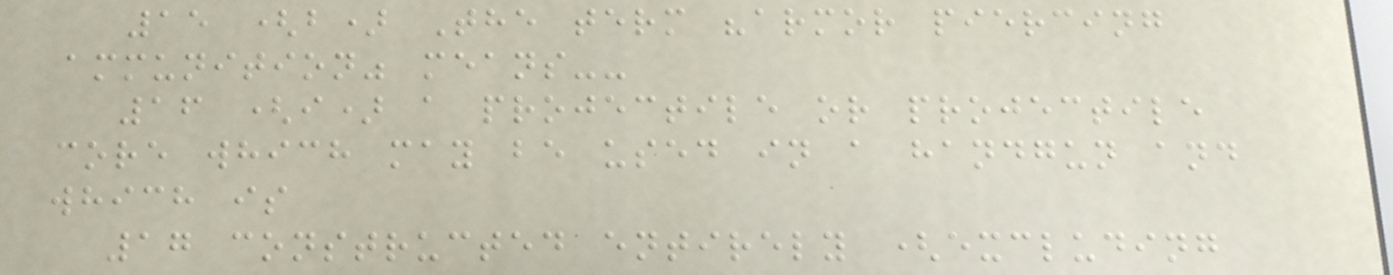15 (b) The term "armor piercing
ammunition" means--
16 (i) a projectile or projectile
core which may be used in a handgun and
which is
17 constructed entirely (excluding
